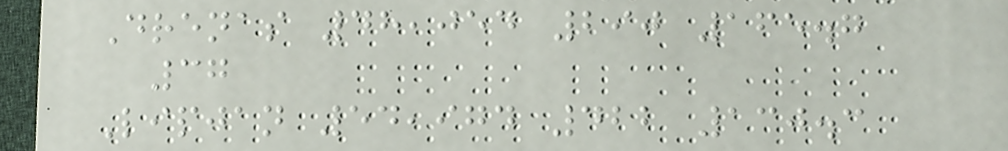Drenas 48,054 290 165.7
37
Lipjan 54,974 422 130.3
